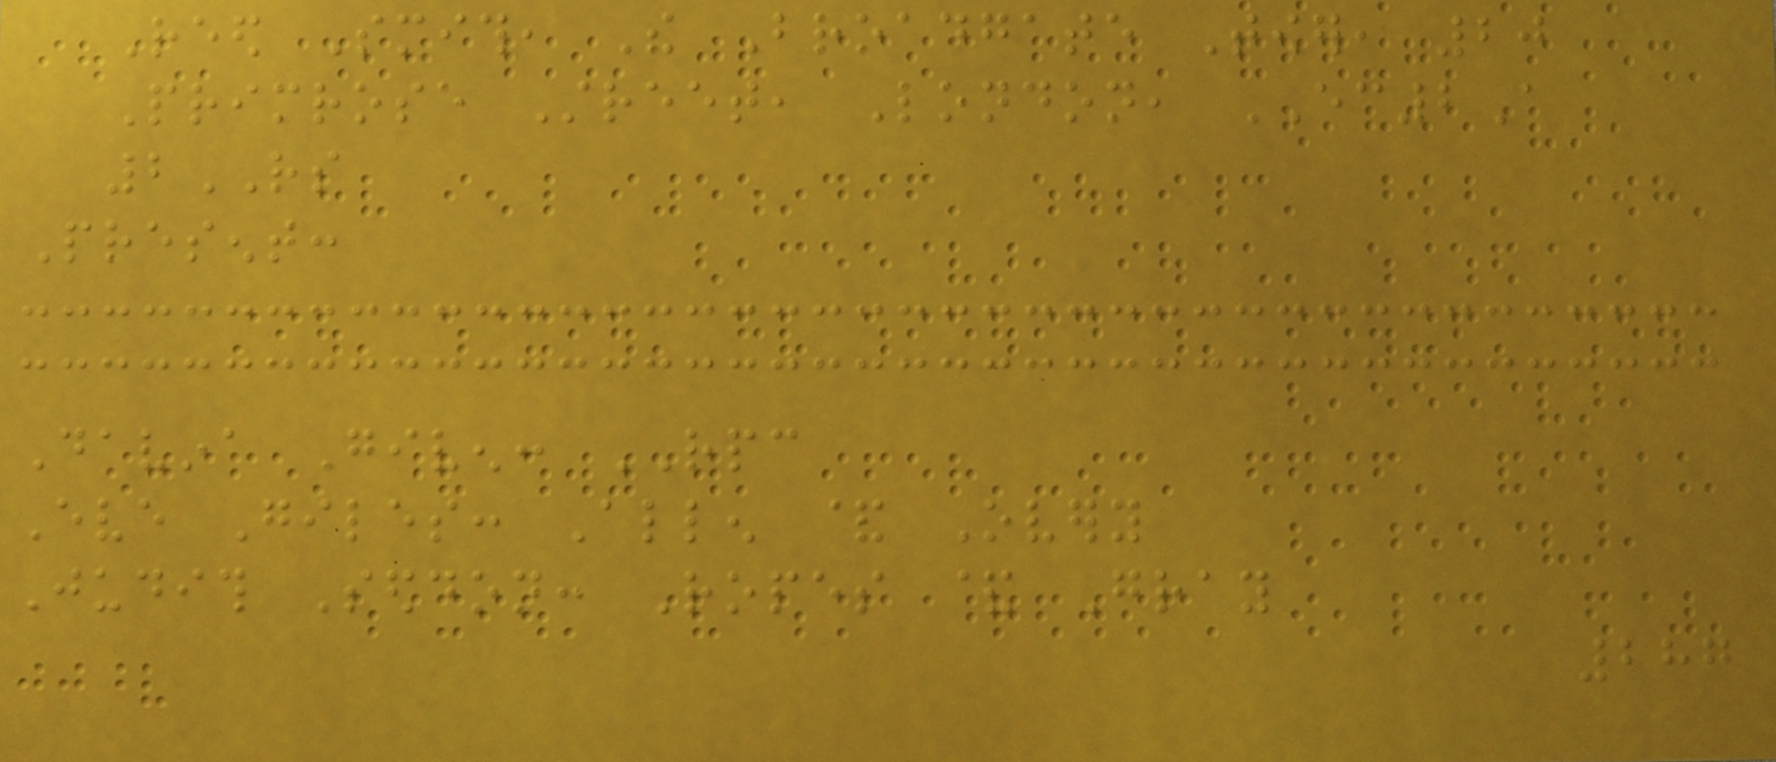Reed Smith, The Broadgate Tower, 20
Primrose Street, London, EC2A
2RS
Present:
Davina Given: RPC
Eve Giles: Allen & Overy
Judith Seddon: Ropes & Gray
287
